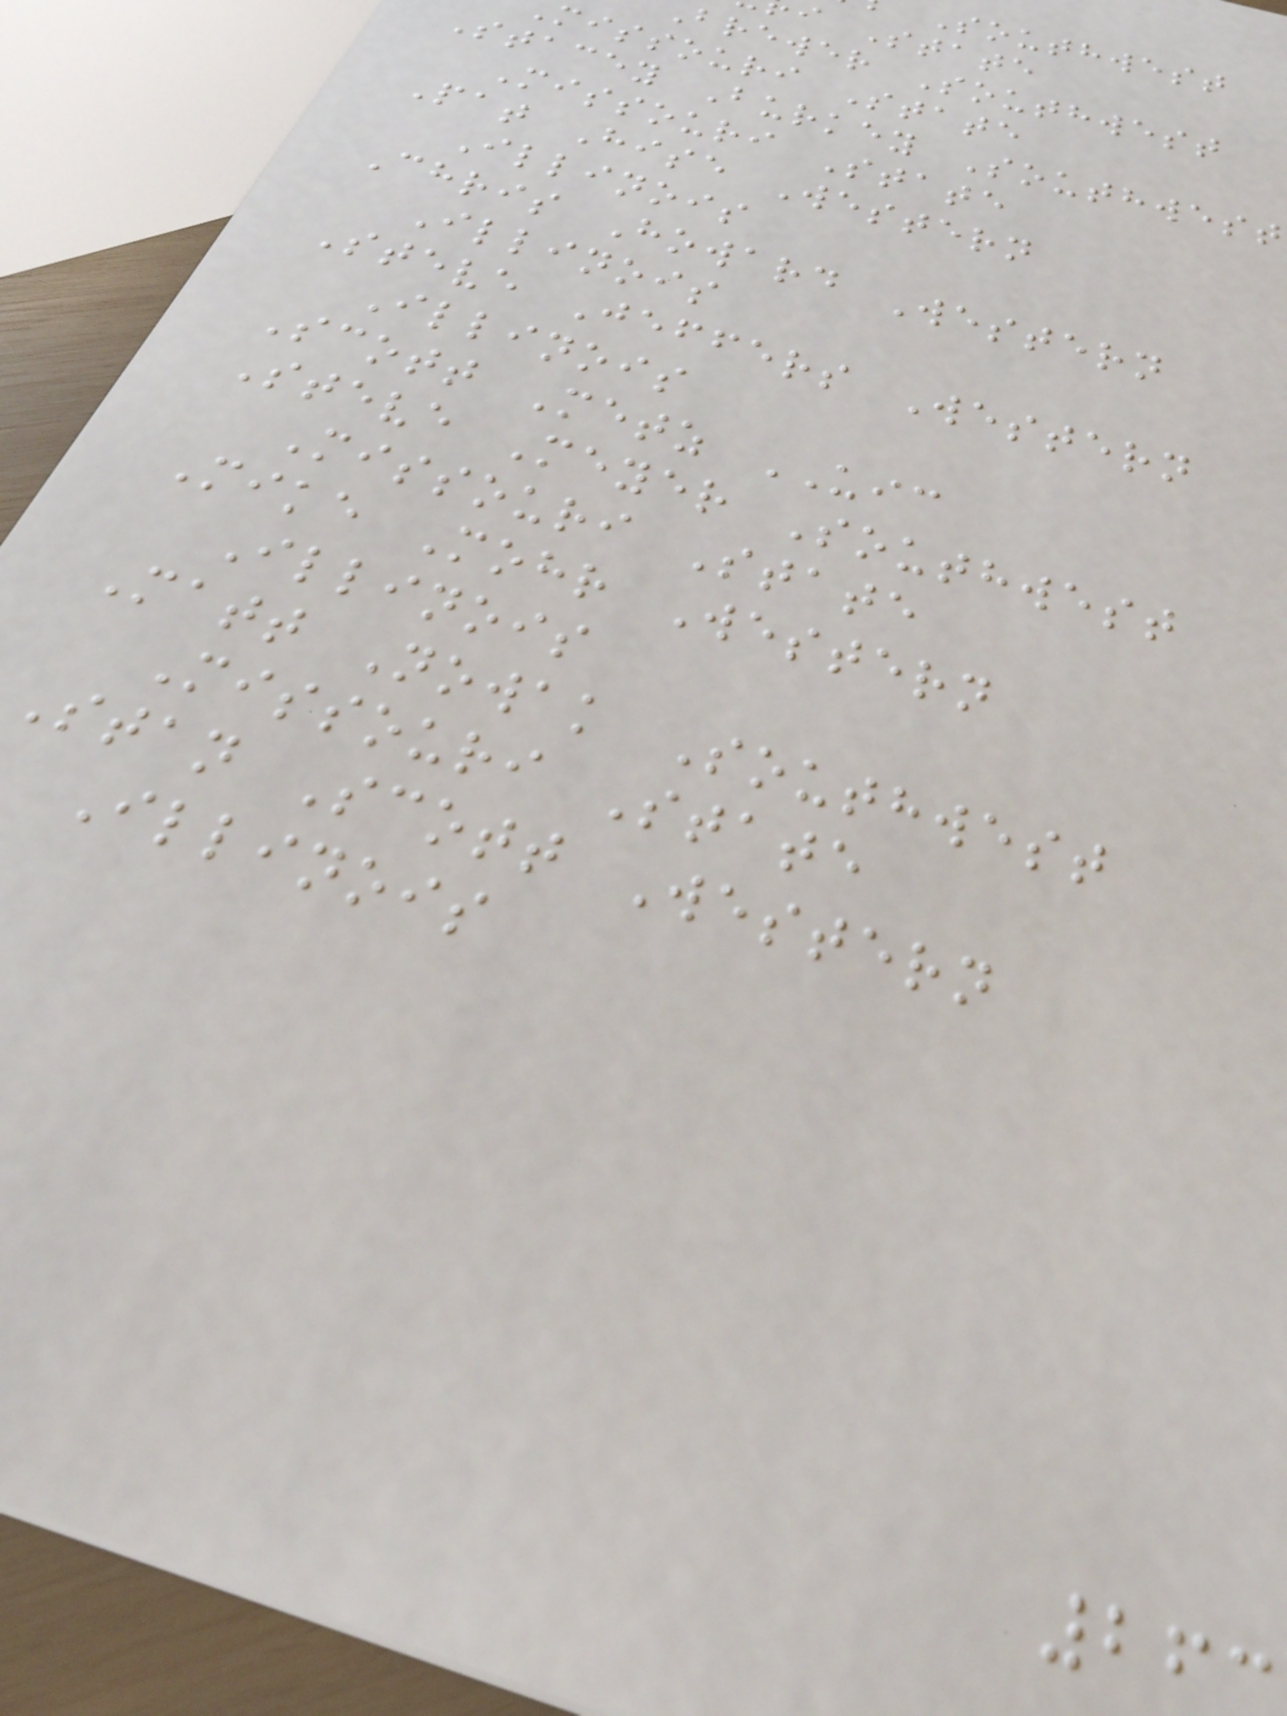Southwest
i State
brewer Southwest
missouri State
Stacey Burkey Southwest
Missouri State
Pat Hise Western
Illinois
Chris Howard Western
Illinois
Steve Jeffers Western
Illinois
Scott Metz UIC
Steve Meyer Southwest
Missouri State
Mike Mohr Western
Illinois
Matt Nowak Southwest
Missouri State
Stan Scott Western
Illinois
